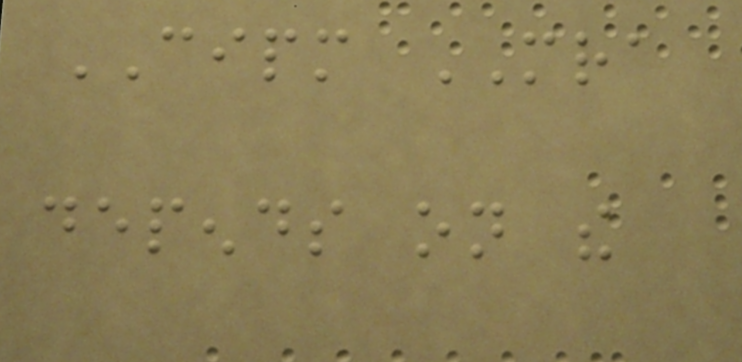CIPM MRA
depends on the
